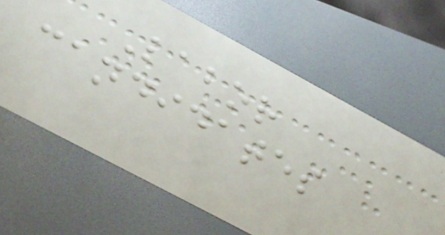Labor
candidates
